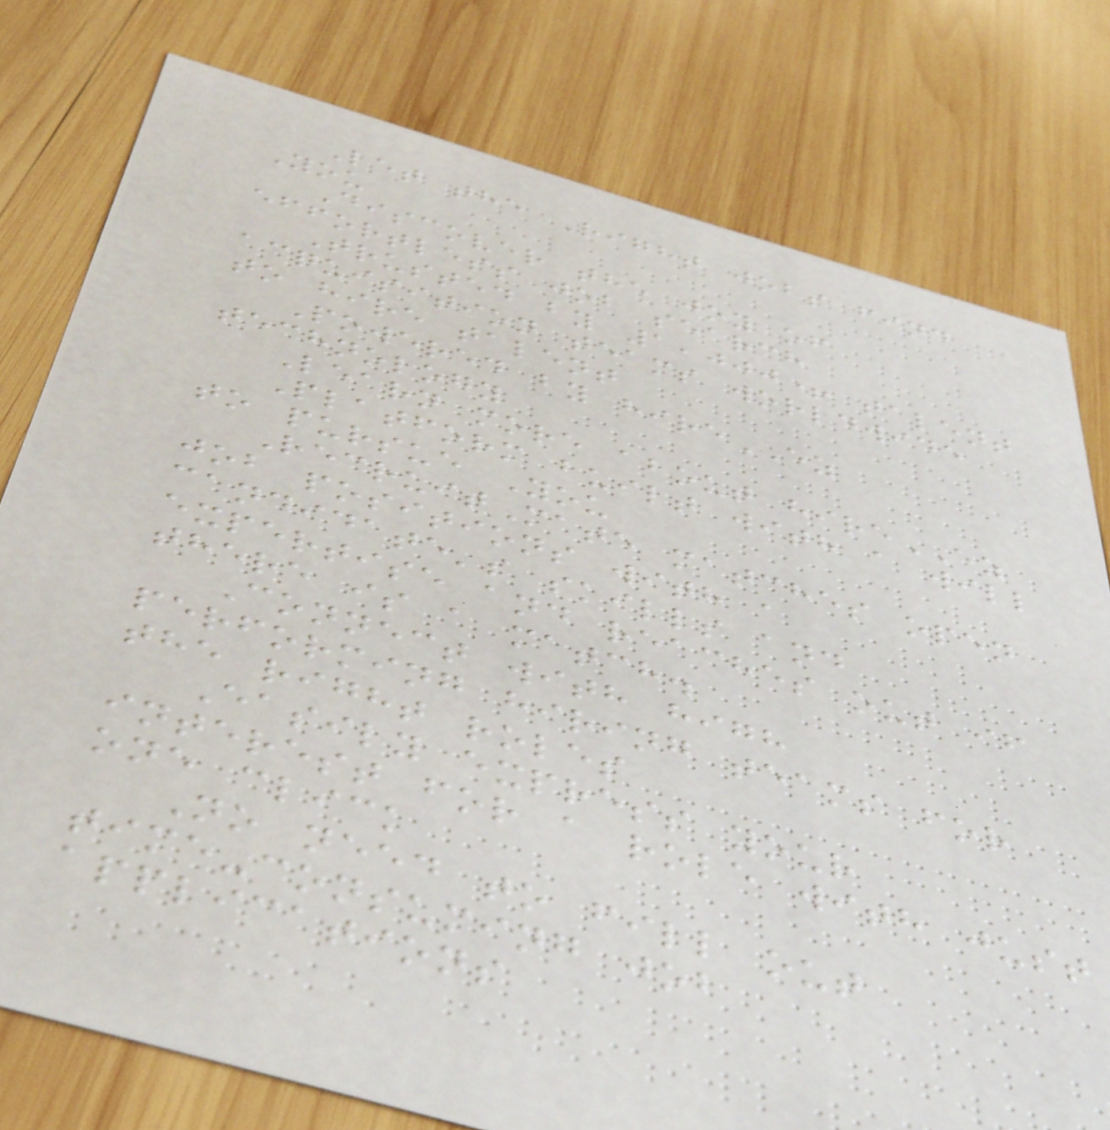Let the Right jobs find
You
Discover the joy of
effortless job search
Trusted by 1,000+ talent
acquisition teams worldwide
to hire talent
Powered by hireEZ
technology
Learn more about hireEZ
Platform built with a will
to pursue You
RecruitMate matches open
job positions with a
candidate's skills and
expertise and reaches out if
there is a match.
Connect with high
performing hiring teams for
the right roles
Easily express your
interest for a role with just
one click
No need to fill out
time-consuming job
applications
